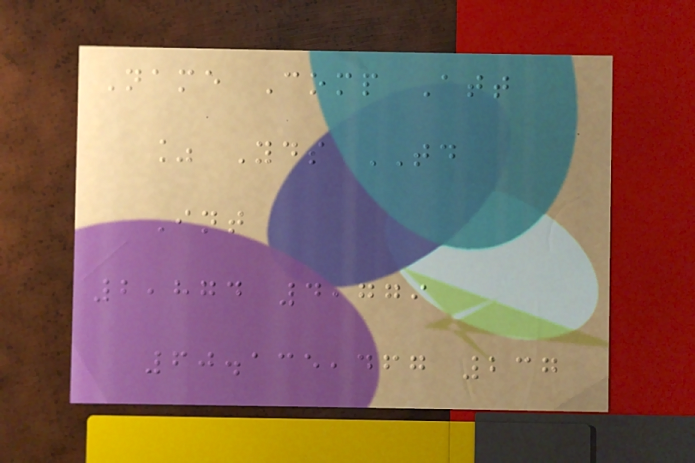Name Comp Att
% Yds TD
Int
2,874 4,779
60.135,467 237
